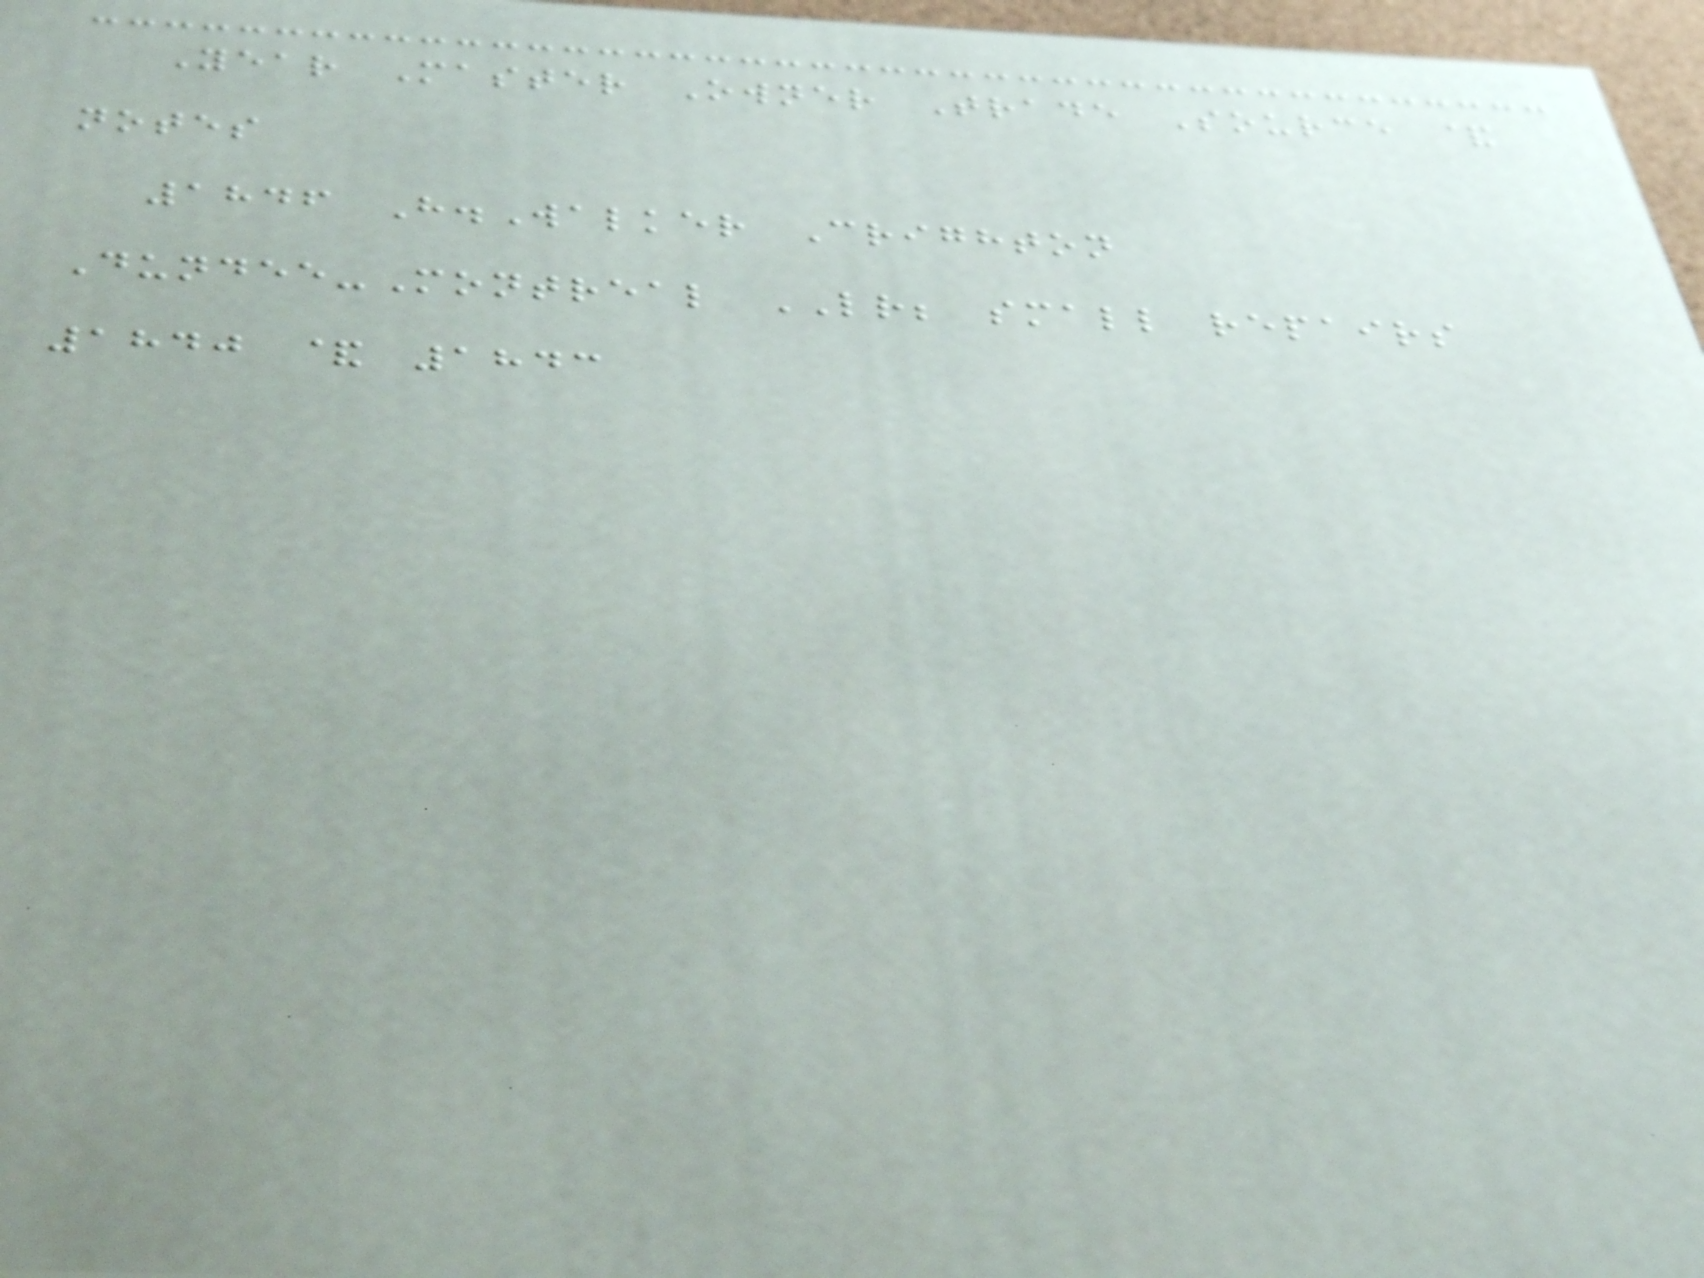Year Master Owner Trade Source &
notes
1846 H.Walker Crighton
Dundee-Montreal LR; small repairs
1840 & 1843
